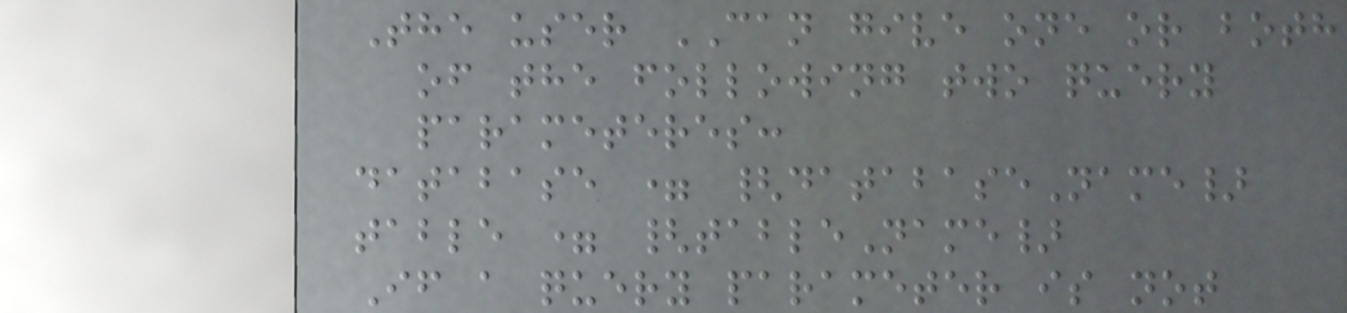The user CAN give one or both
of the following two query
parameteres:
database = {databaseName}
table = {tableName}
If a query parameter is not
